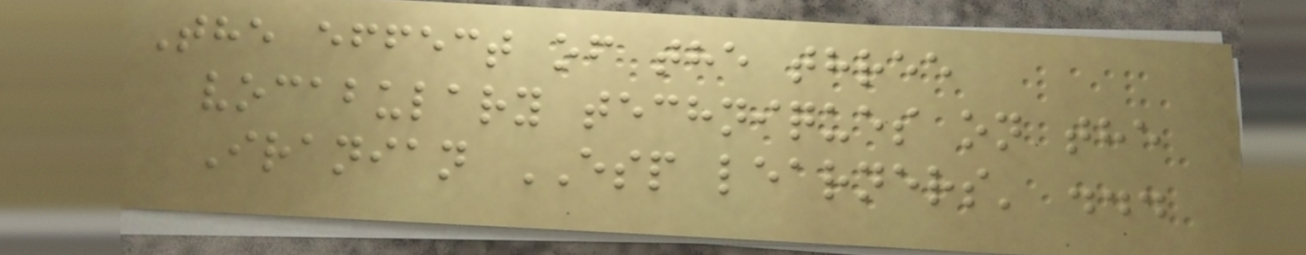The effect of the three
vocabulary techniques on the
Iranian ESP learners' ...
